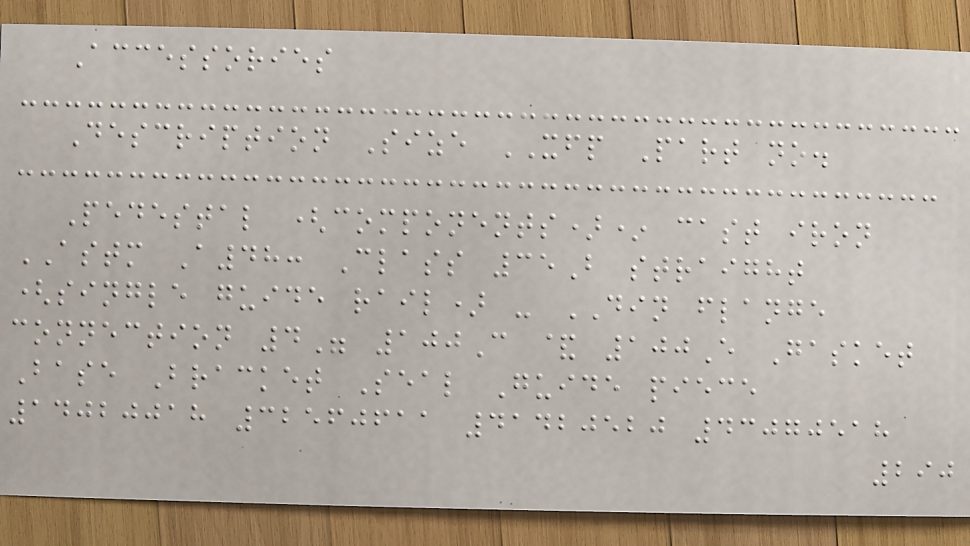Accessories
Description Size XFP Part no.
Pedestal (components)* cast iron
ASTM A48: Class 35B straight
(single guide rail) - DIN flange
connection 4" 100C & 100E Gasket
Base Bracket Seal Guide piece
14020018 32560611 41420520 43070518
290
